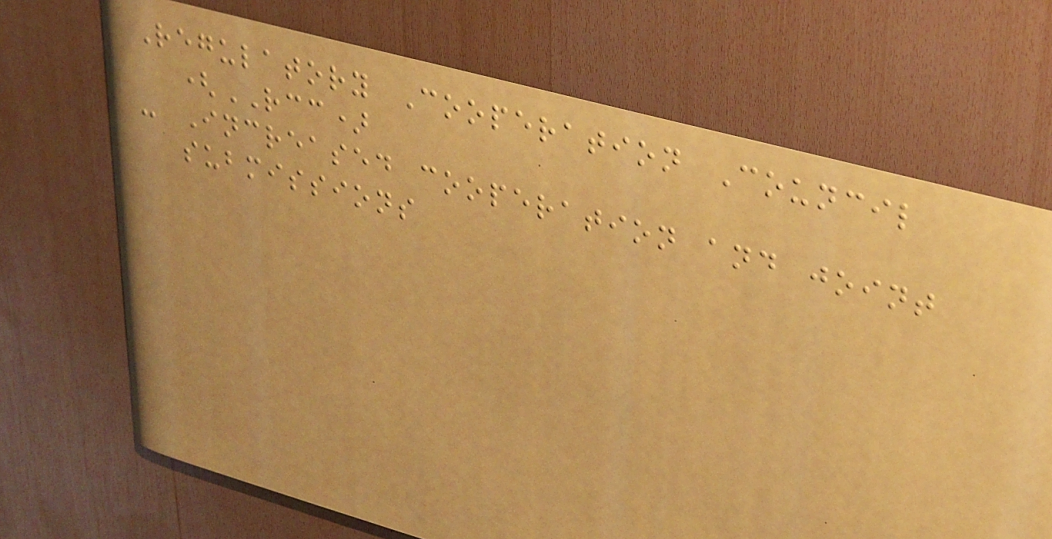Regulatory Cooperation Council
(RCC)
- Increased cooperation and joint
submissions
